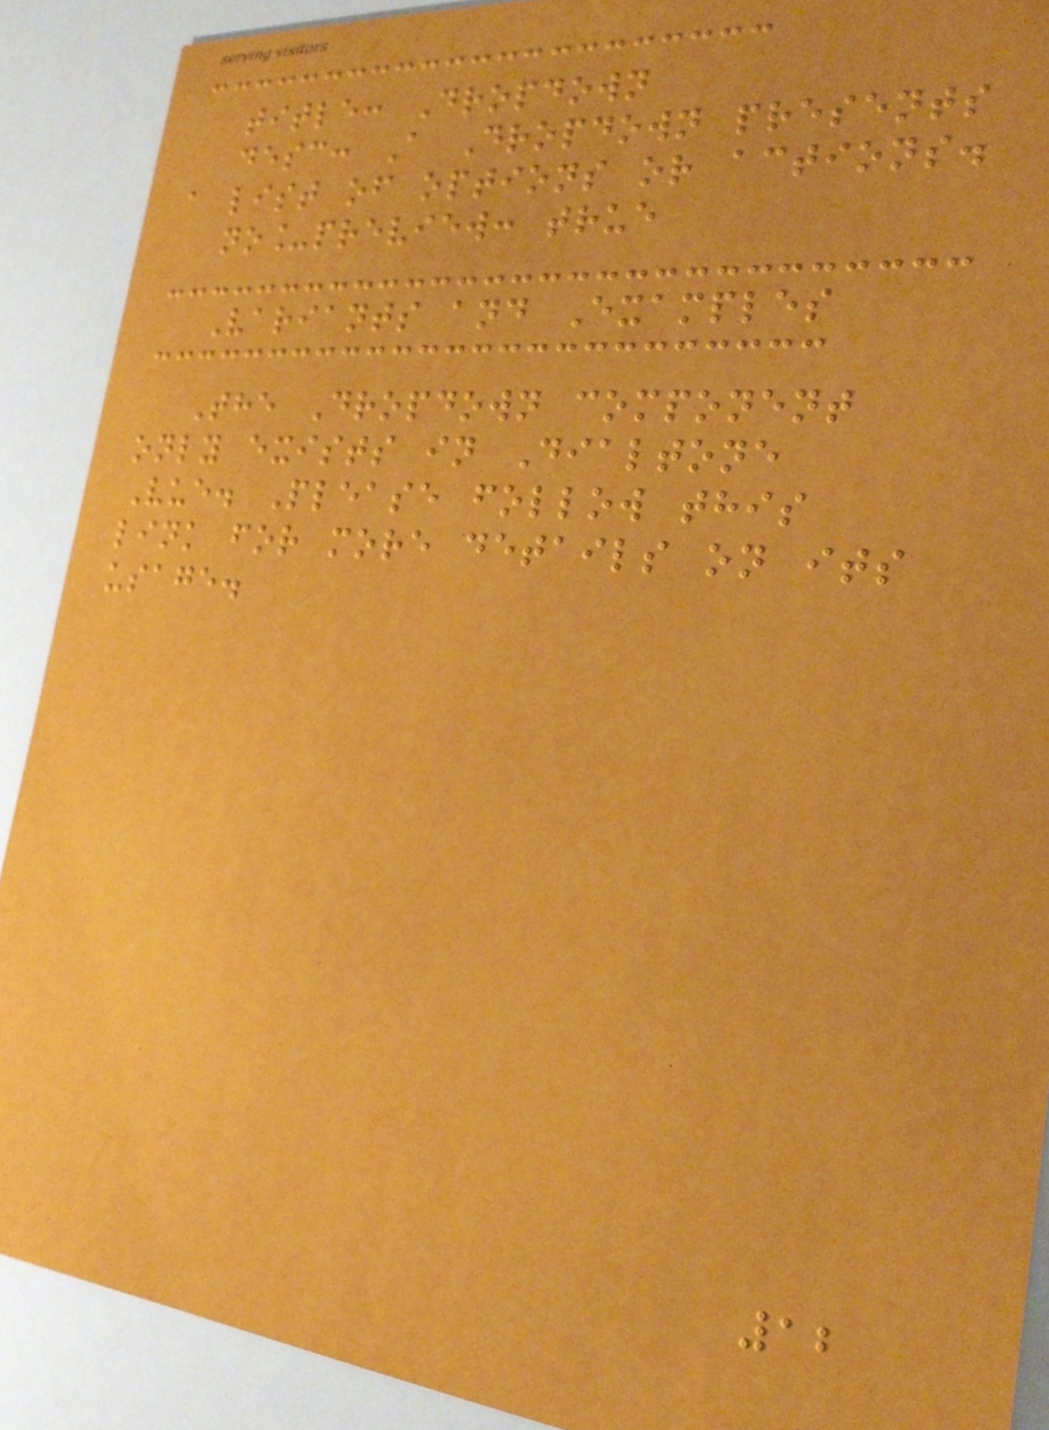title: Dropdown
desc: A Dropdown presents
a list of options or actions.
no_preview: true
Variants and Examples
The Dropdown component
only exists in Dialtone
Vue. Please follow this
link for more details on its
usage.
12
